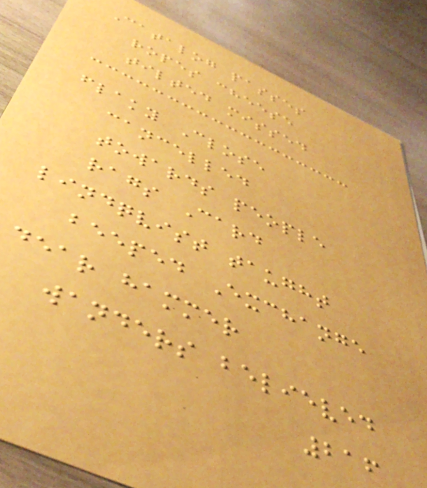Catalog passes
ropes cheese
tilted missed
flaky Close
cancelled
towards people
rags Card
lindqvist taught
beeped Exchange
dear hammer
wanders believed
216
